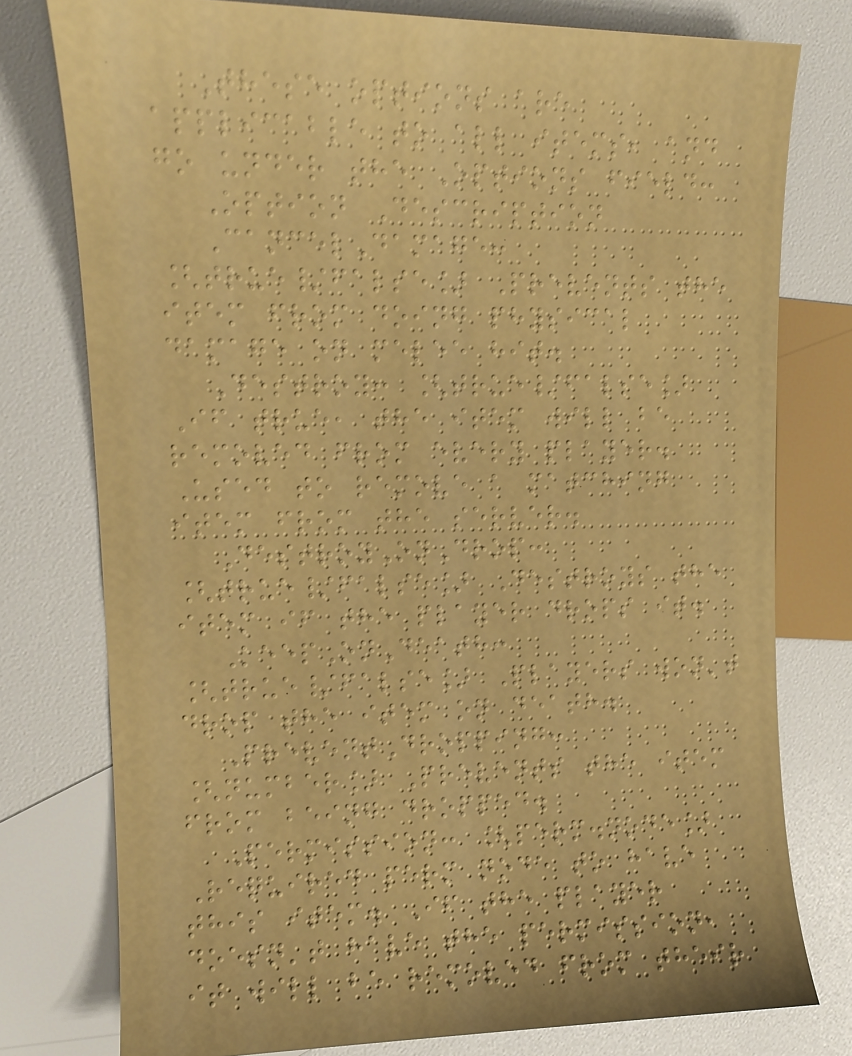These options are
applicable to all items, and
go under the Options field:
Option Description
CancelDamage:
[true/false] Prevents the
item from doing physical
damage on melee hit.
Destroy: [true/false]
If true, the item will be
removed from every player.
Used to remove a matching
item from the server.
DestroyOnDrop:
[true/false] Destroys the
item if the player drops it.
KeepOnDeath:
[true/false] Players won't
drop the item on death.
PreventDropping:
[number] Prevents the item
from being dropped.
Permission: [perm.node]
Required perm node to have
this item. If the player
doesn't have the permission,
it will be removed from their
